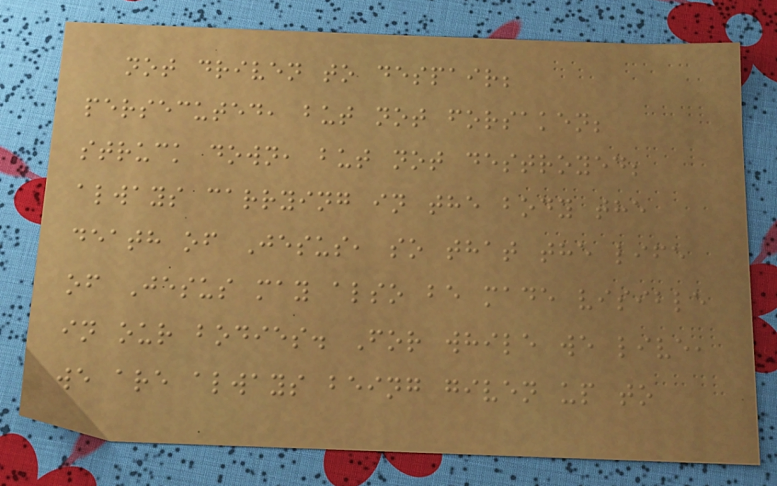not driven to despair;
persecuted, but not forsaken;
struck down, but not destroyed;
always carrying in the body the
death of Jesus, so that the life
of Jesus may also be made visible
in our bodies. For while we live,
we are always being given up to
